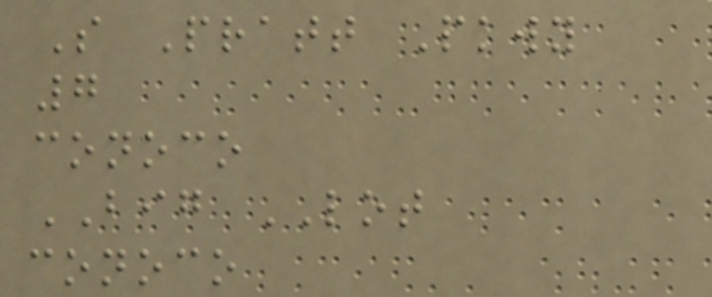S Pratt Pkwy
7
conoco
BIG LOT
conoco
